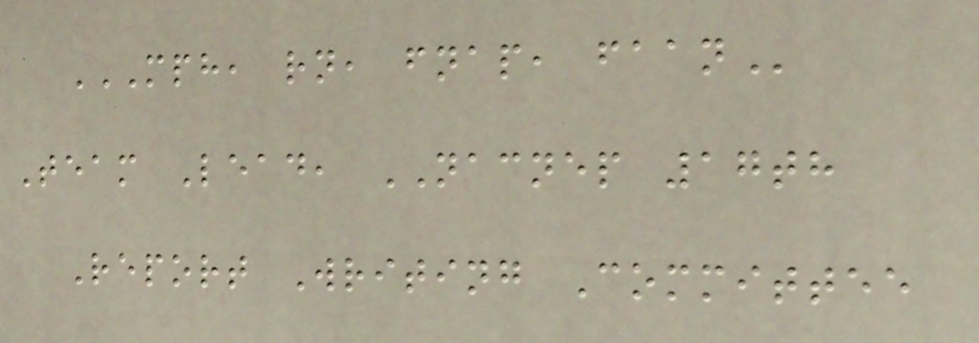MPH, RN, FNAP, FAAN
Team Lead, NACNEP 17th
Report Writing Committee
